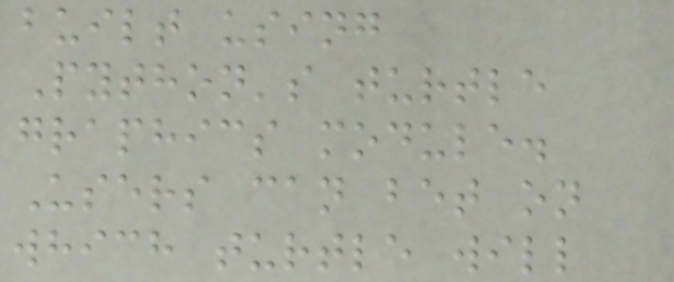built using
Python's turtle
graphics module.
Users can bet on
which turtle will
